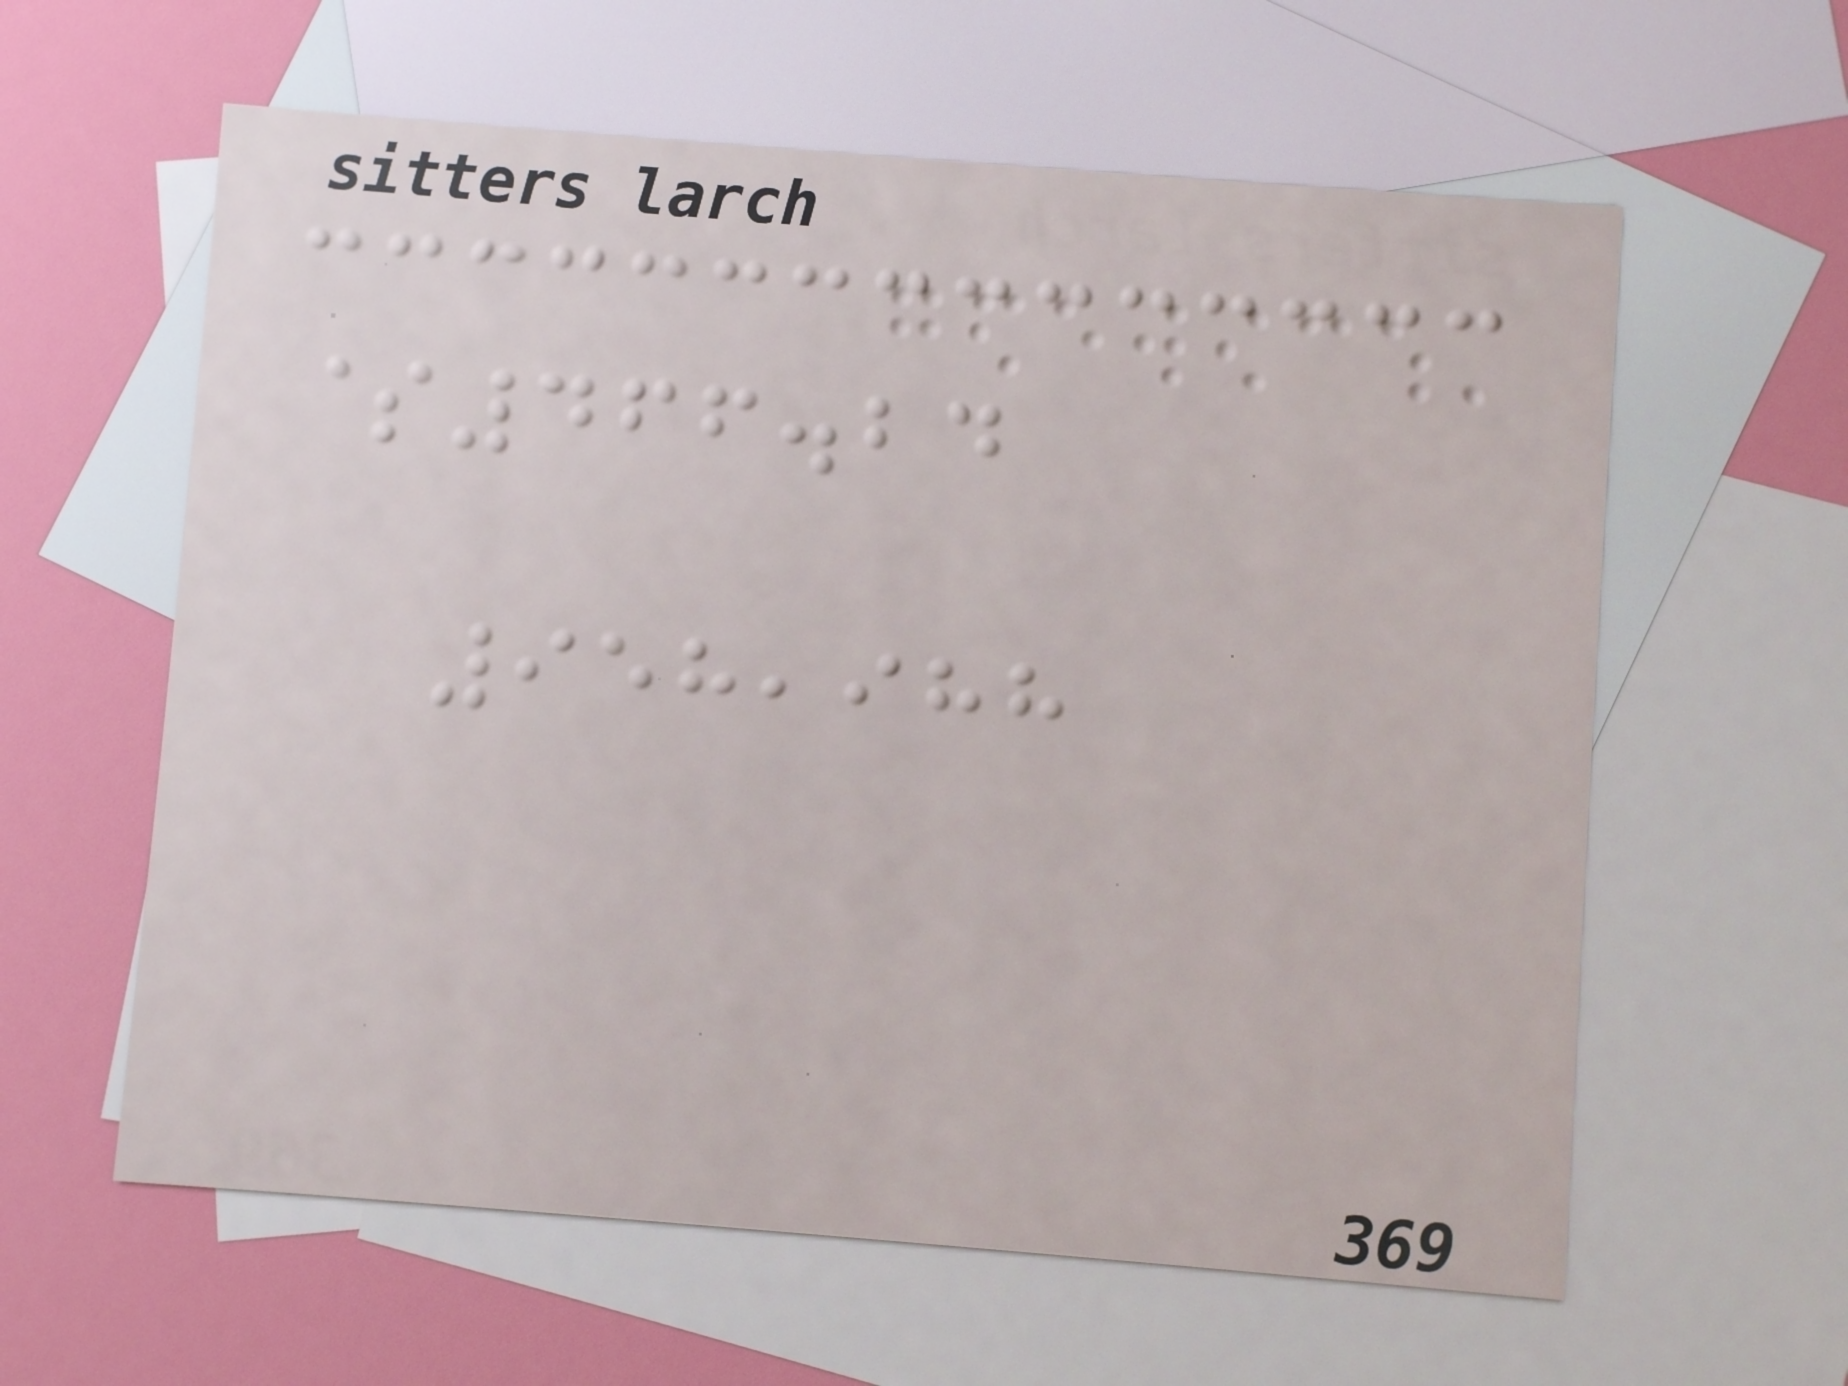$466.24
958,988
